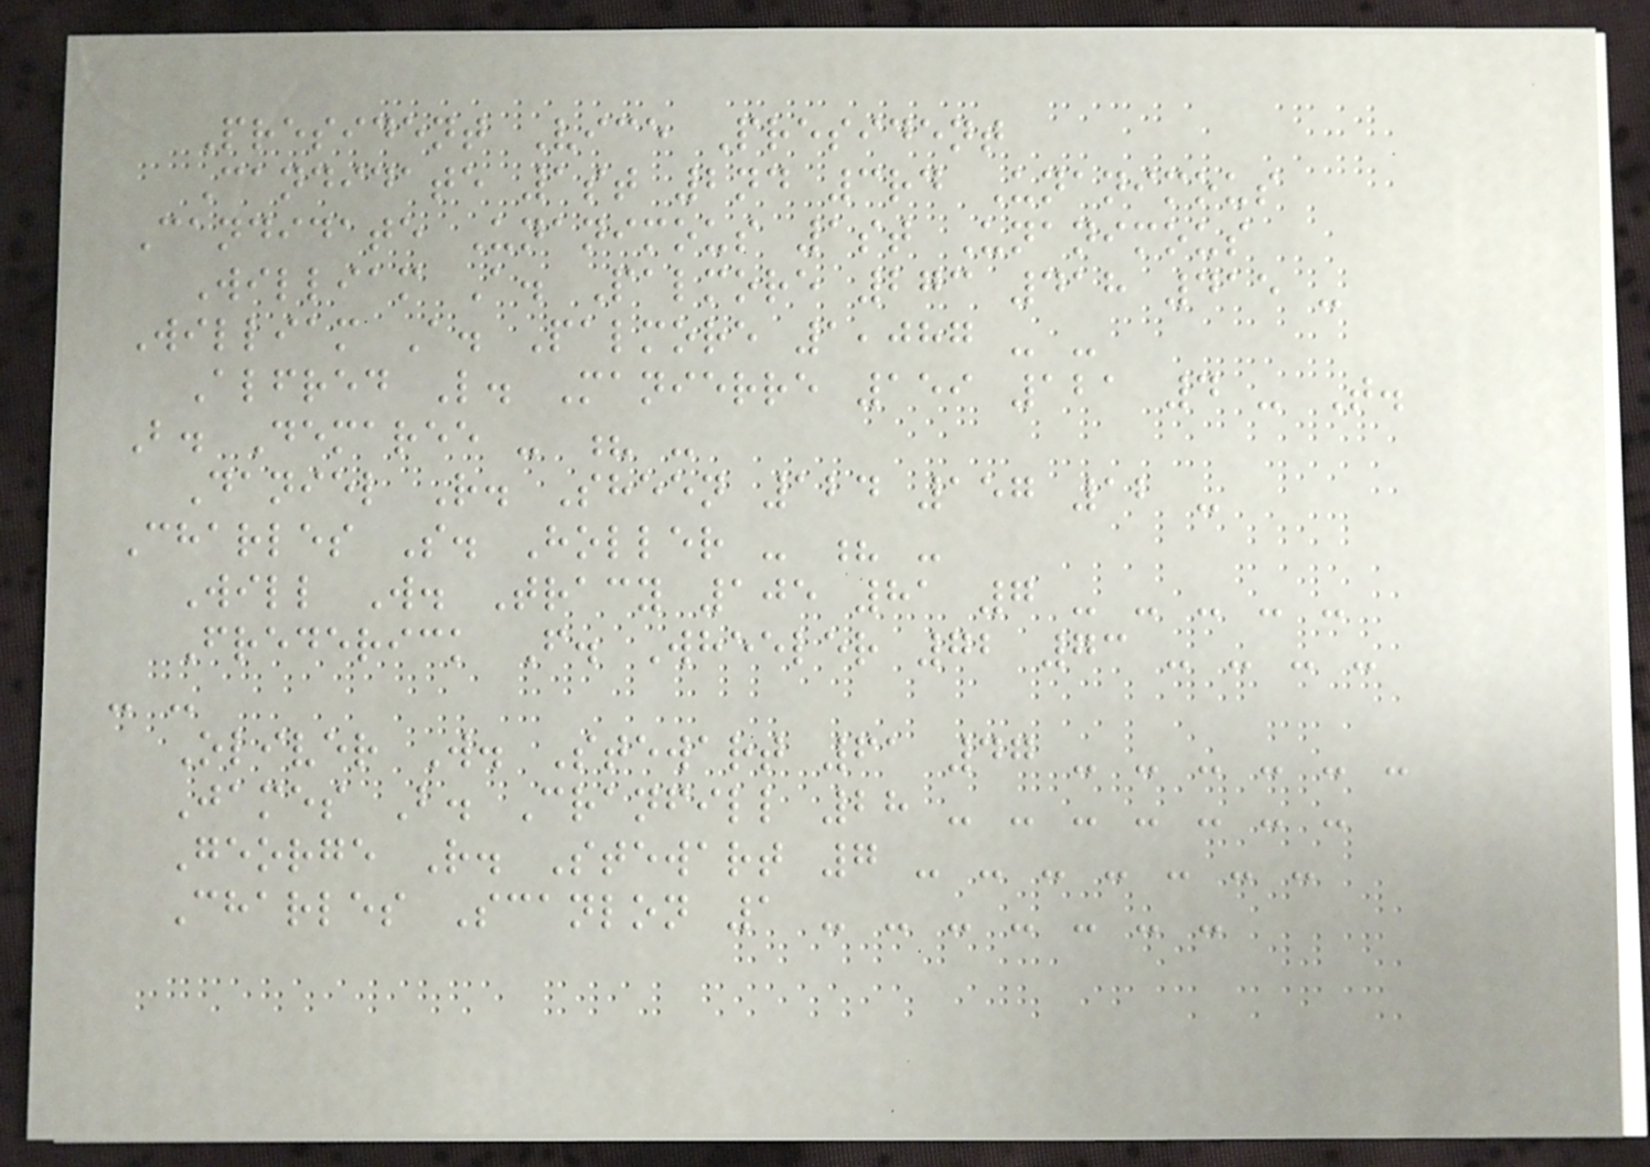President Vice President
Candidate 1st 2nd 3rd Unanimous
Candidate Unanimous 1st Unanimous
William A. Palmore 273 418 415 -
William A. Palmore 1,087 - -
Alfred L. Manierre 159 121 4 - T.
B. Demaree - ? -
Daniel R. Sheen 124 157 12 -
Charles S. Holler - ? -
Will W. Tracy 105 81 7 - - - - -
Frederick F. Wheeler 72 73 - - - -
- -
Oliver W. Stewart 61 47 - - - - - -
James B. Cranfill 28 - - - - - - -
George R. Stewart 7 - - - - - - -
Charles Scanlon 1 - - - - - - -
